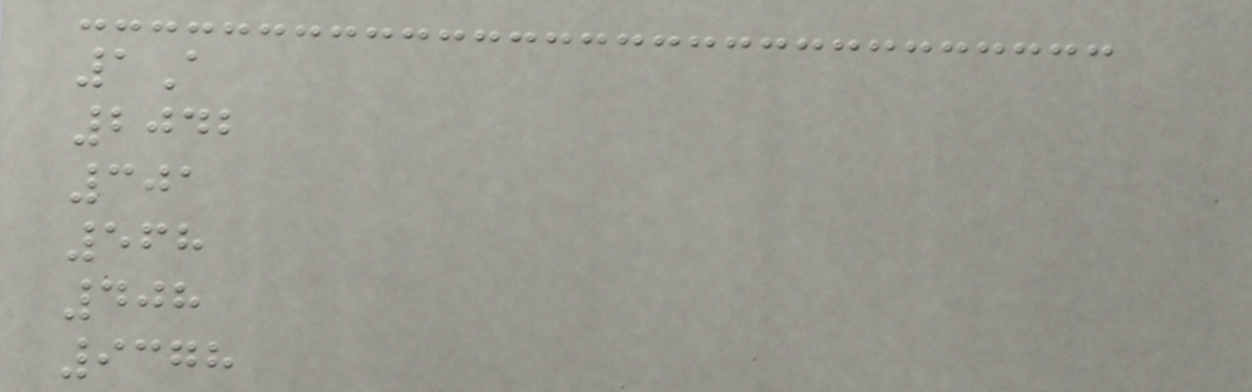1A
2042
301
568
408
9378
